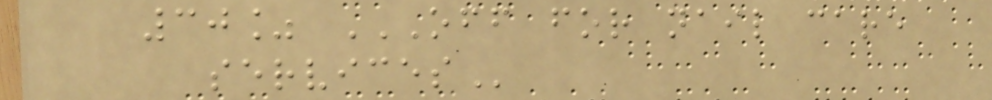30% OFF FOR NAIL CARE
SERVICES
